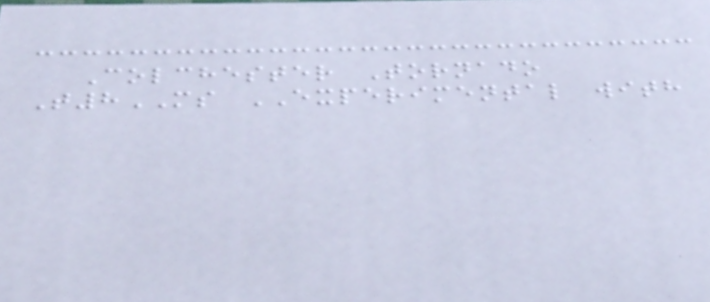Colchester Tornado
T8MS EXPERIMENTAL with
